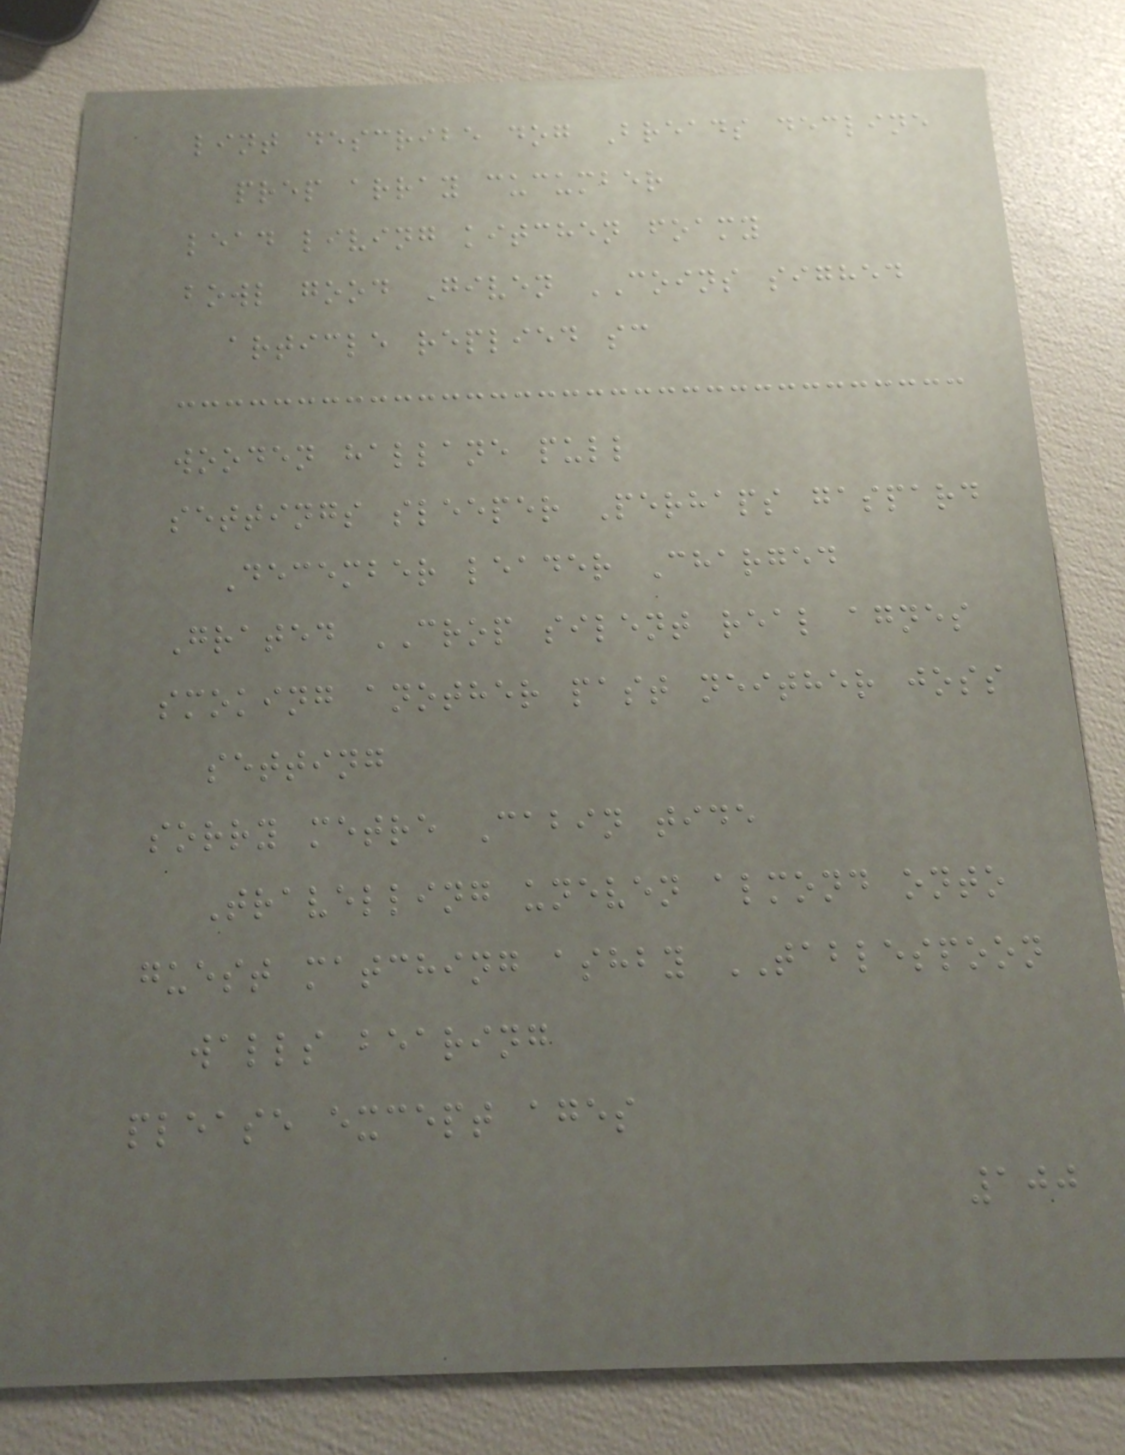lint describe dog Breads decline
prep array cucumber
lead living kitchen foamy
bowl good Given COINS sighed
article replied sc
wooden hallane pull
settings sleeper Perhaps gaspard
December leader Charged
Grated CROP silent real agnes
smoking another past neither joss
setting
sorry metre Cabin tide
Travelling uneven almond onto
guest matching ashby TABLESPOON
walls bearing
please except ages
100
